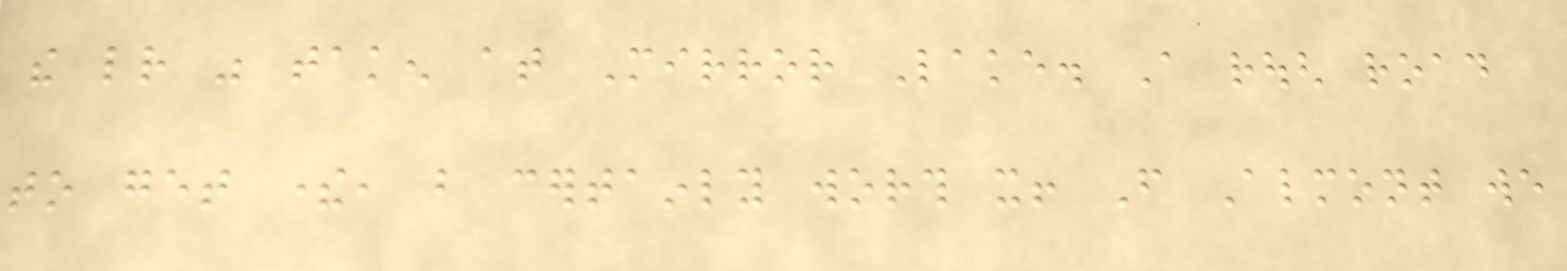the letter was taken at Mirror Lake. A rough road
to get there, but certainly worth it! From Almont we
